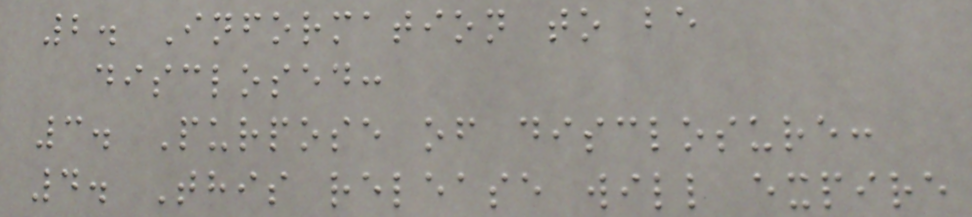2. Information to be
disclosed:
3. Purpose of disclosure:
4. This release will expire
